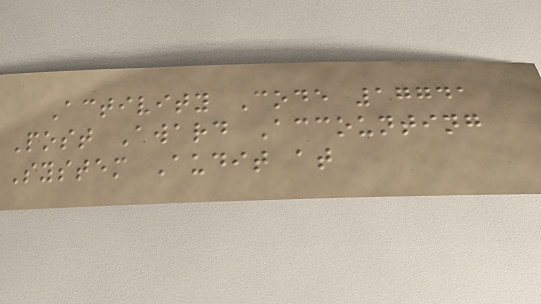Activity Code 17741
Post Award Accounting
System Audit at
